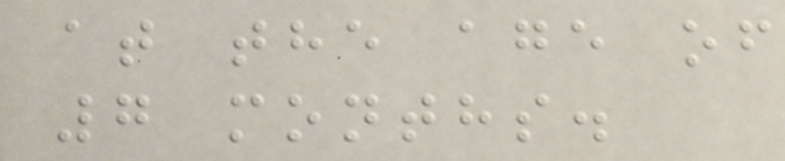at the age of
7 months.
